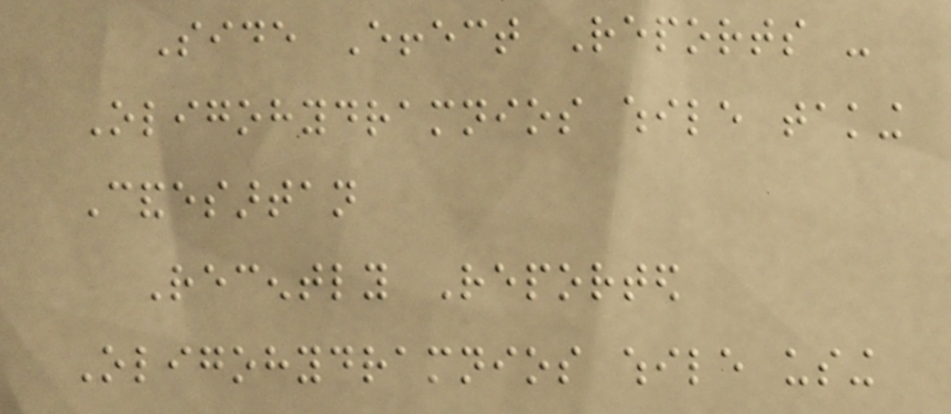Side Effect Reports -
Oligohydramnios while taking
Candesartan
Recently Reported
Oligohydramnios while using
